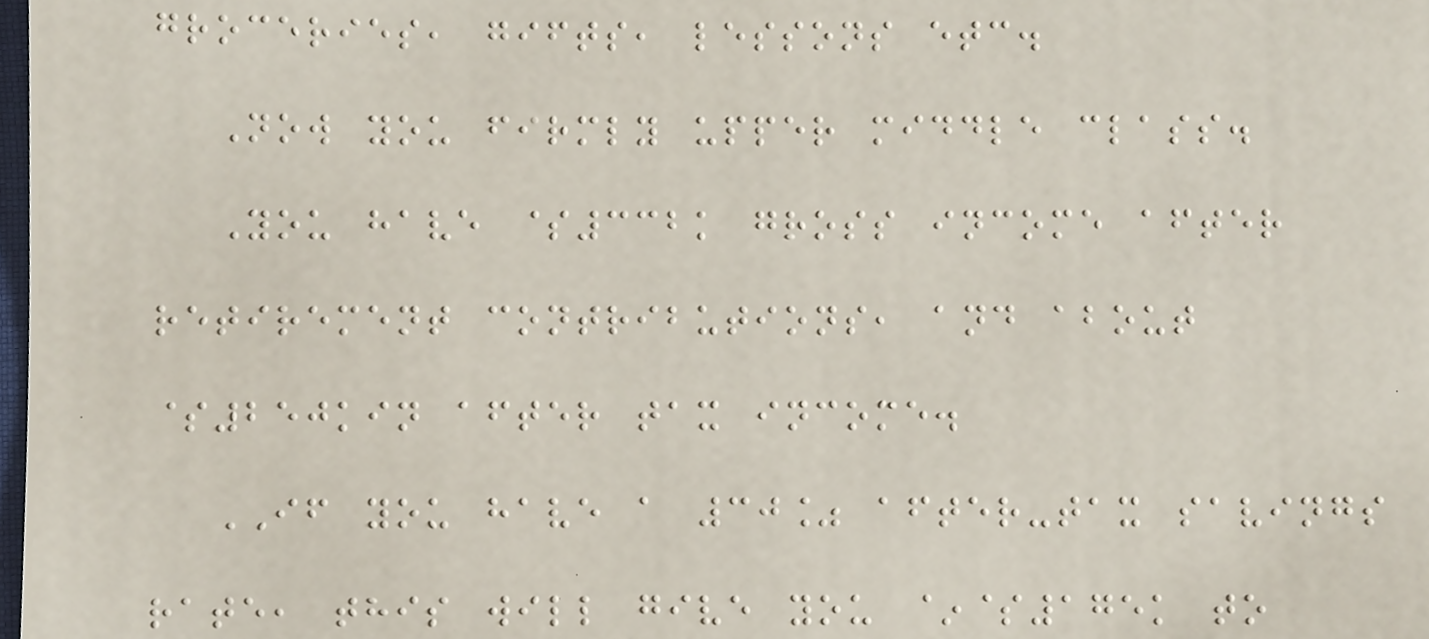groceries, gifts, lessons etc.
Now you firmly upper middle class.
You have $332k gross income after
retirement contributions, and about
$250kin after tax income.
IF you have a 30% after-tax savings
rate, this will give you ~$175k to
